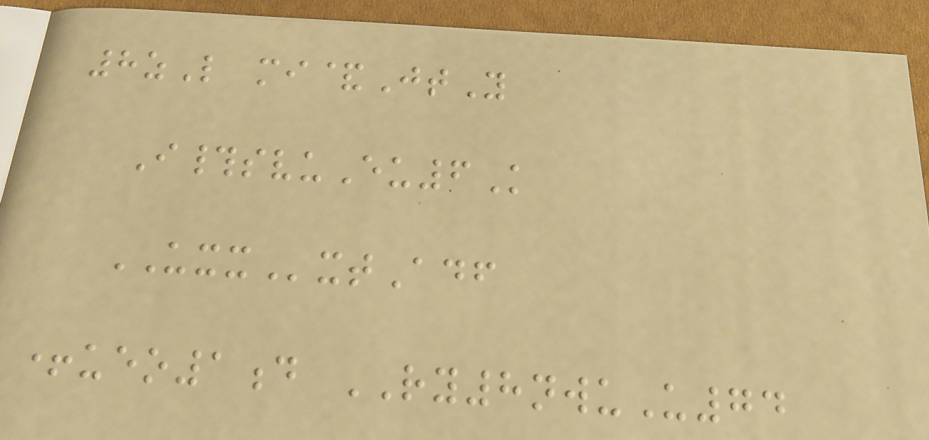8zL mi&JtY
I#svuEu6K
UXXxtAdf
+ueo1d RY8nwuU74
